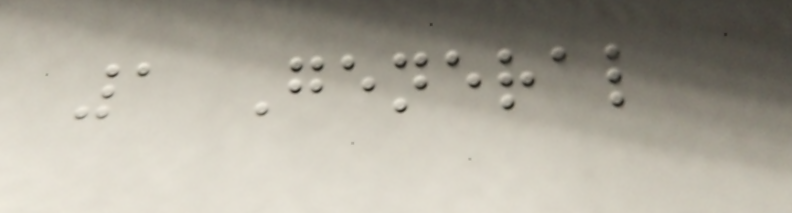1 General
